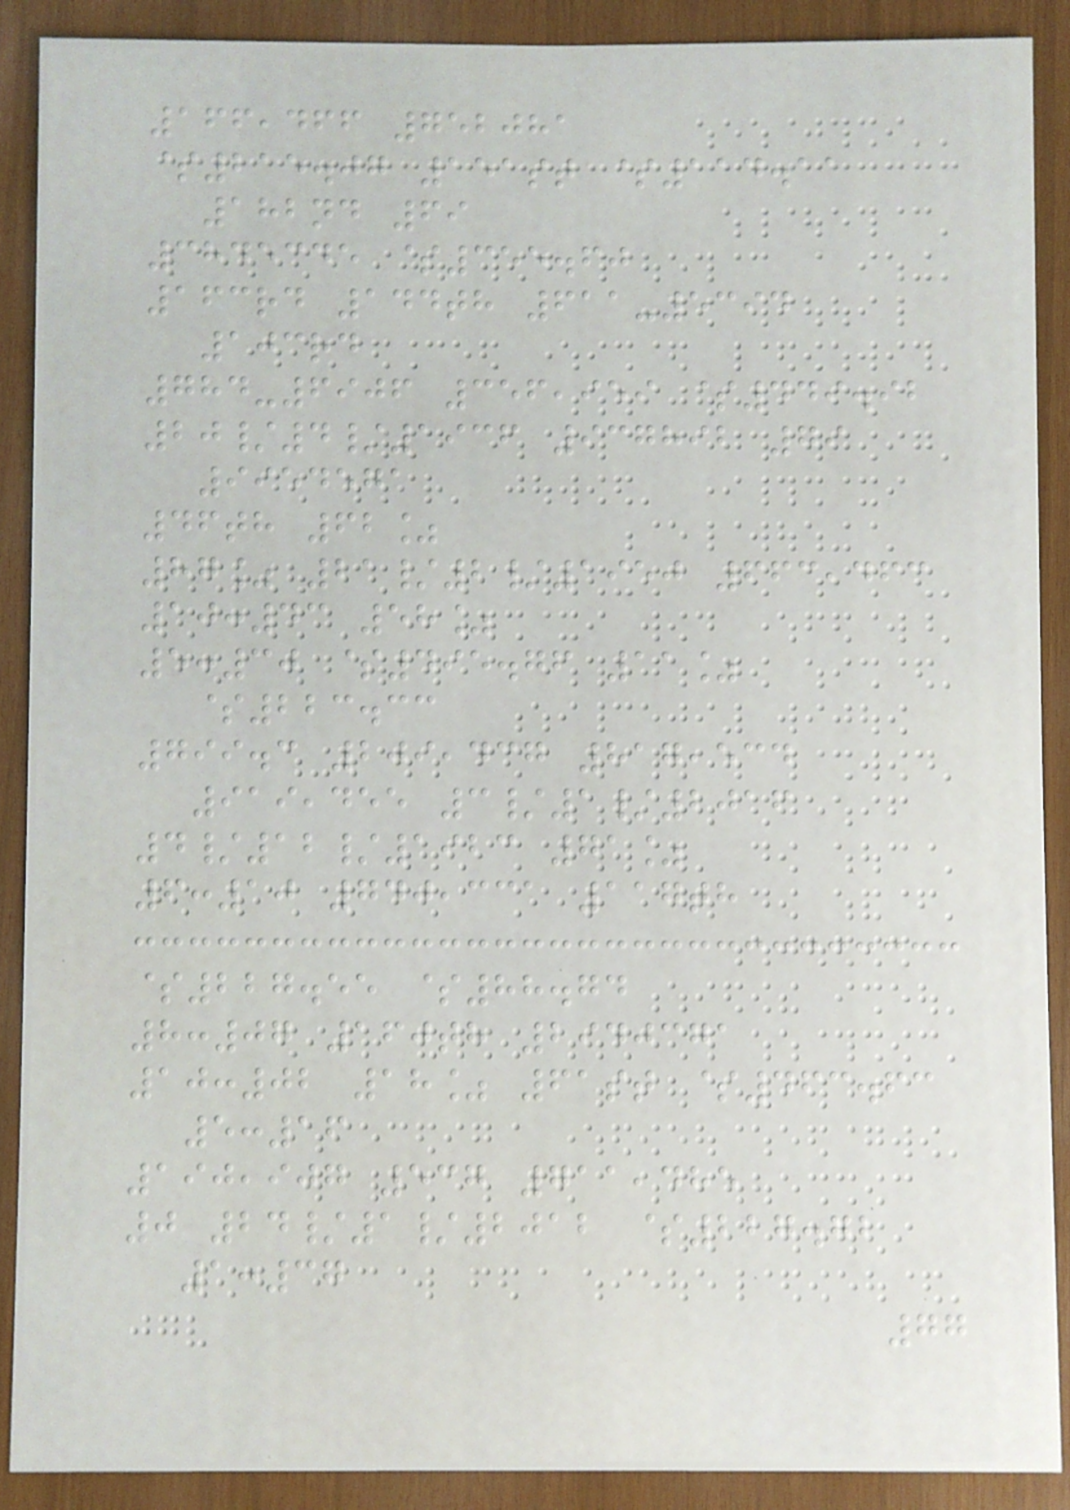166,466 752081
$215.07 151st $114.11
182nd 69
3845345 $355.60
163rd 144th 611-5394
103rd
784-6906 356,959 $449.92
20/4/1936 937892 79
9954571
46th 62%
87% 21/2/1950 663,463
10:43 58%
5:30 $495.76 11%
$223.33
799.3 209,437 817,534
919,455 3/1/2016
4/12/1923 71%
6:10 740,331 117th
$227.55 $88.74
8:07 160th 2940371
10:02 18% 61st $463.63
5:16
190,907 537 711,485
0 24/1/2012 $227.72
1:37
77
